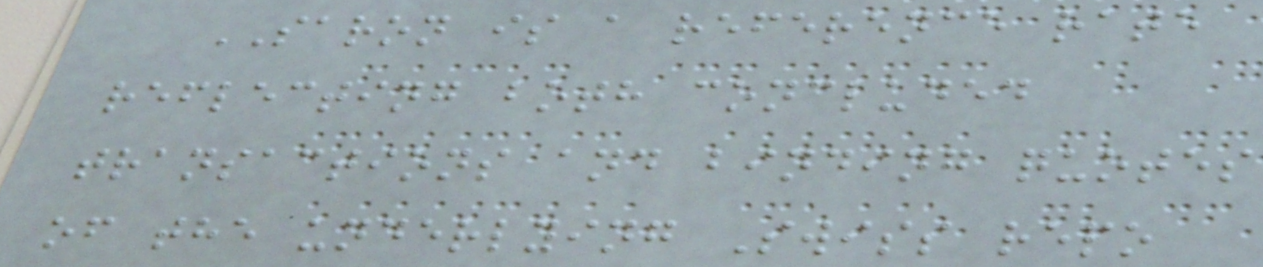SARON is a reference rate
reflecting both concluded
transactions and binding quotes
of the underlying Swiss repo
